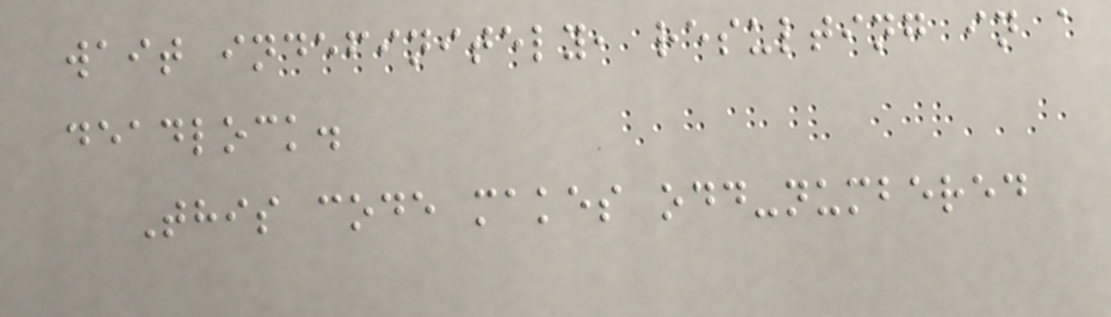wait indefinitely, resulting in a
deadlock.
This code makes odd-numbered
